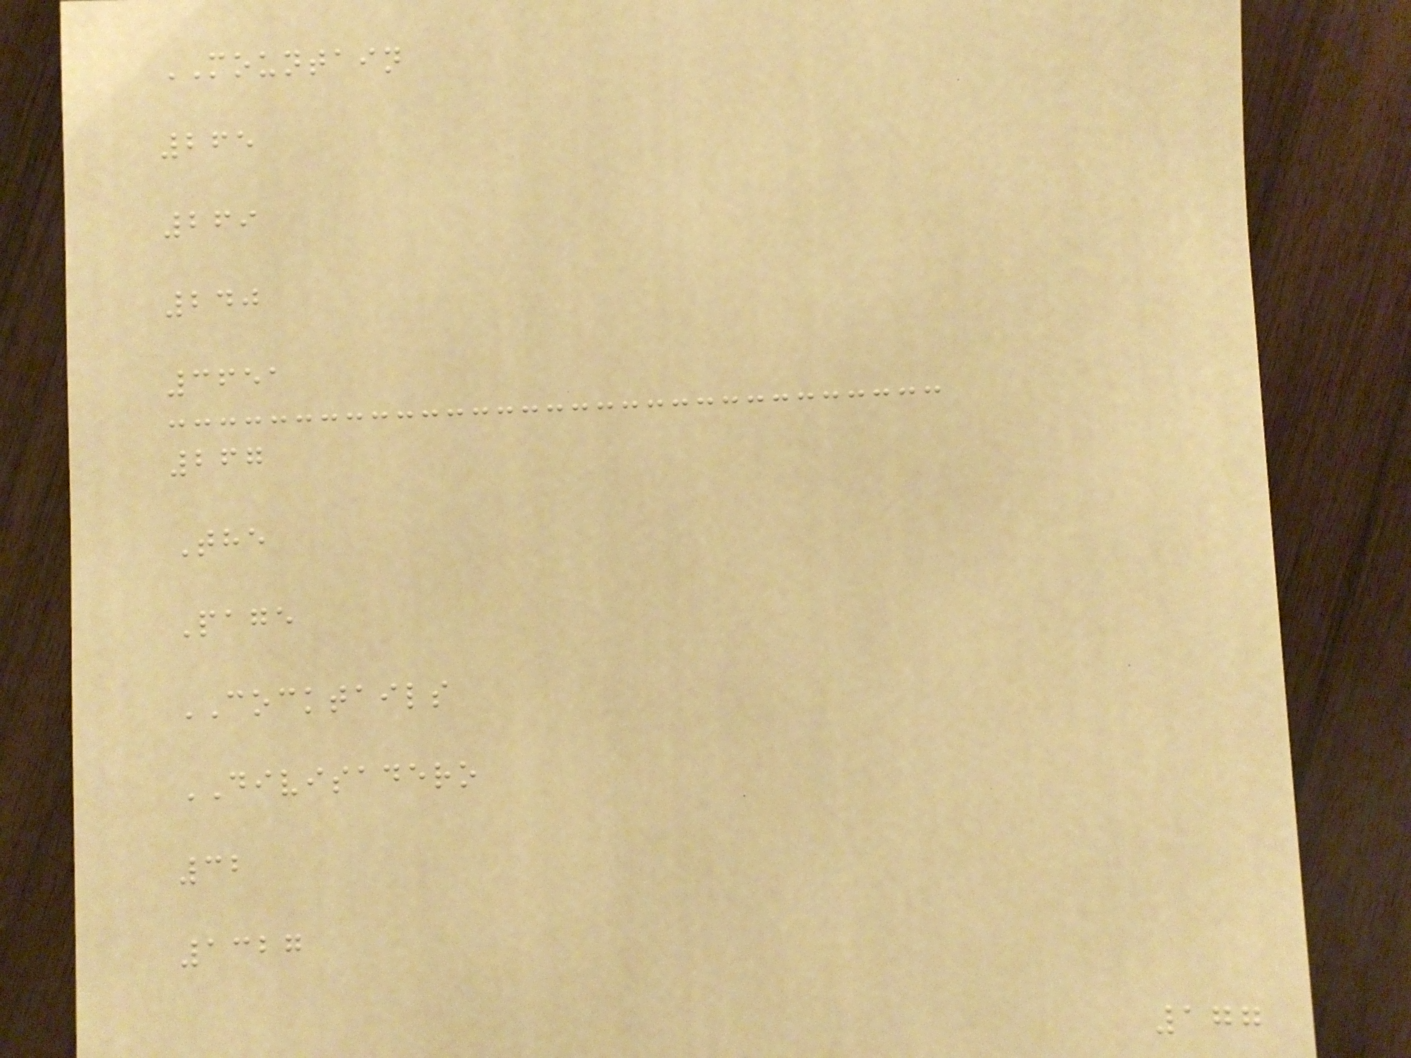MOUNTAIN
265
269
240
3651
267
The
Page
COCKTAILS
DIVISADERO
32
1327
177
